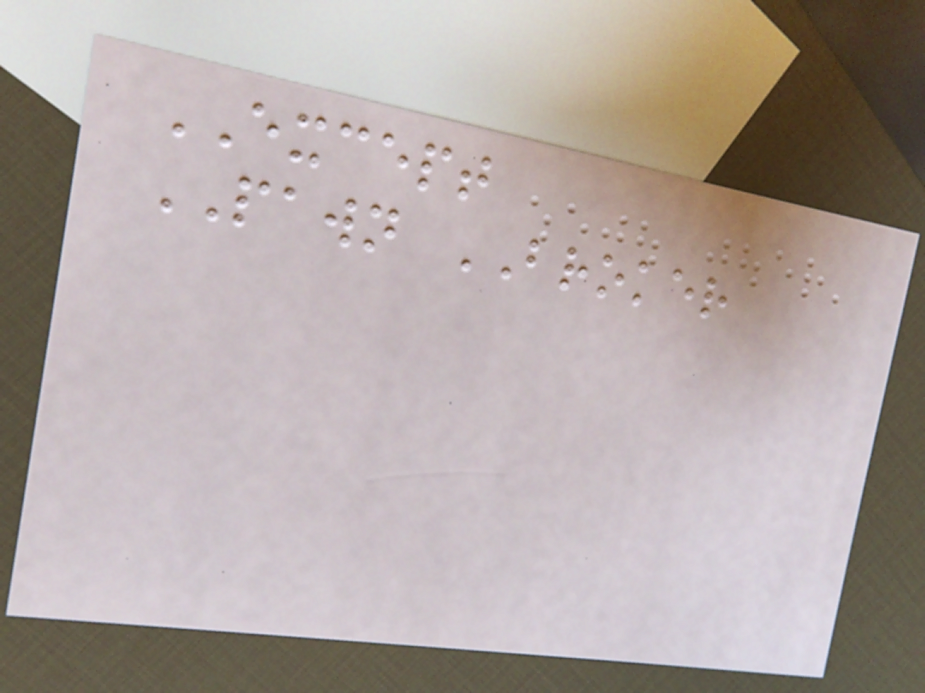EXCEPT
PAWN BROKER
